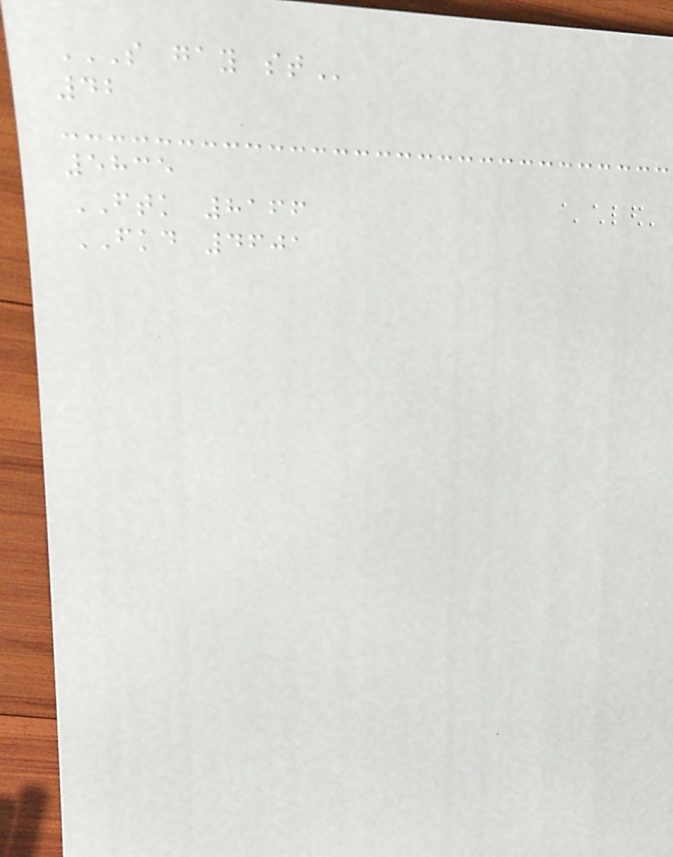S GAY ST
42
5835
FTK 8166
FKD 4601
